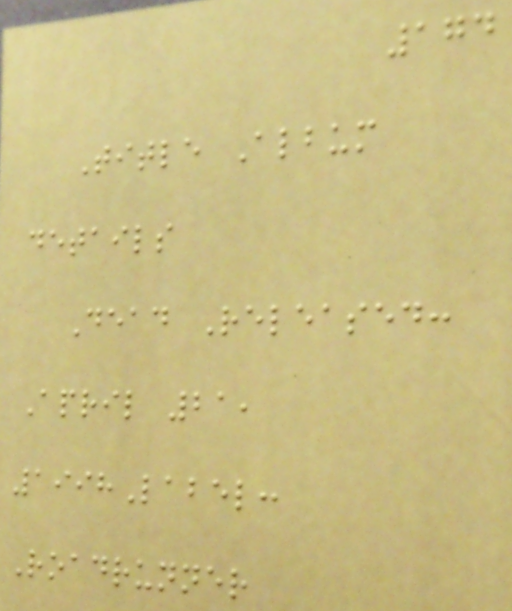174
Title Album
details
Dead Released:
April 21,
1998Label:
Roadrunner
